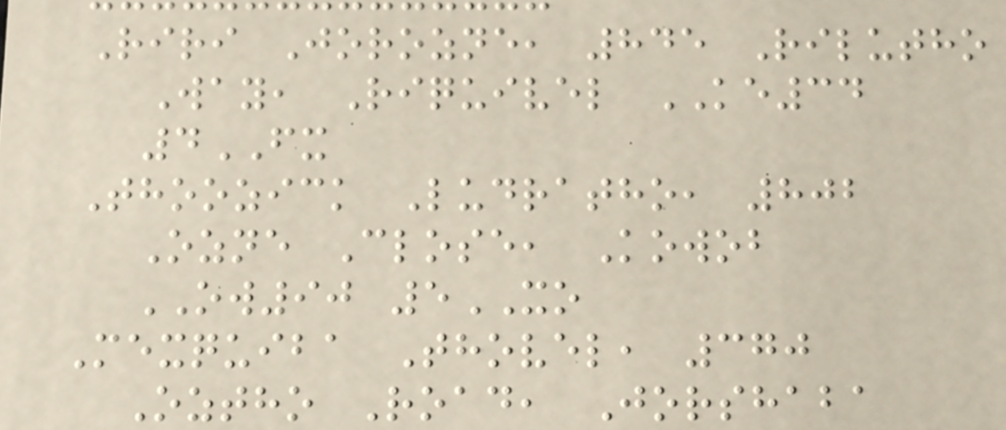Riri Jorozne, 845 Rilutho
Way, Riquivel KE34
4FX
Thoozick Ludratho, 802
Ozne Close, Kowob
OW90 5XO
Mexquiba Thovel, 370
Oztho Road, Jorshaba
